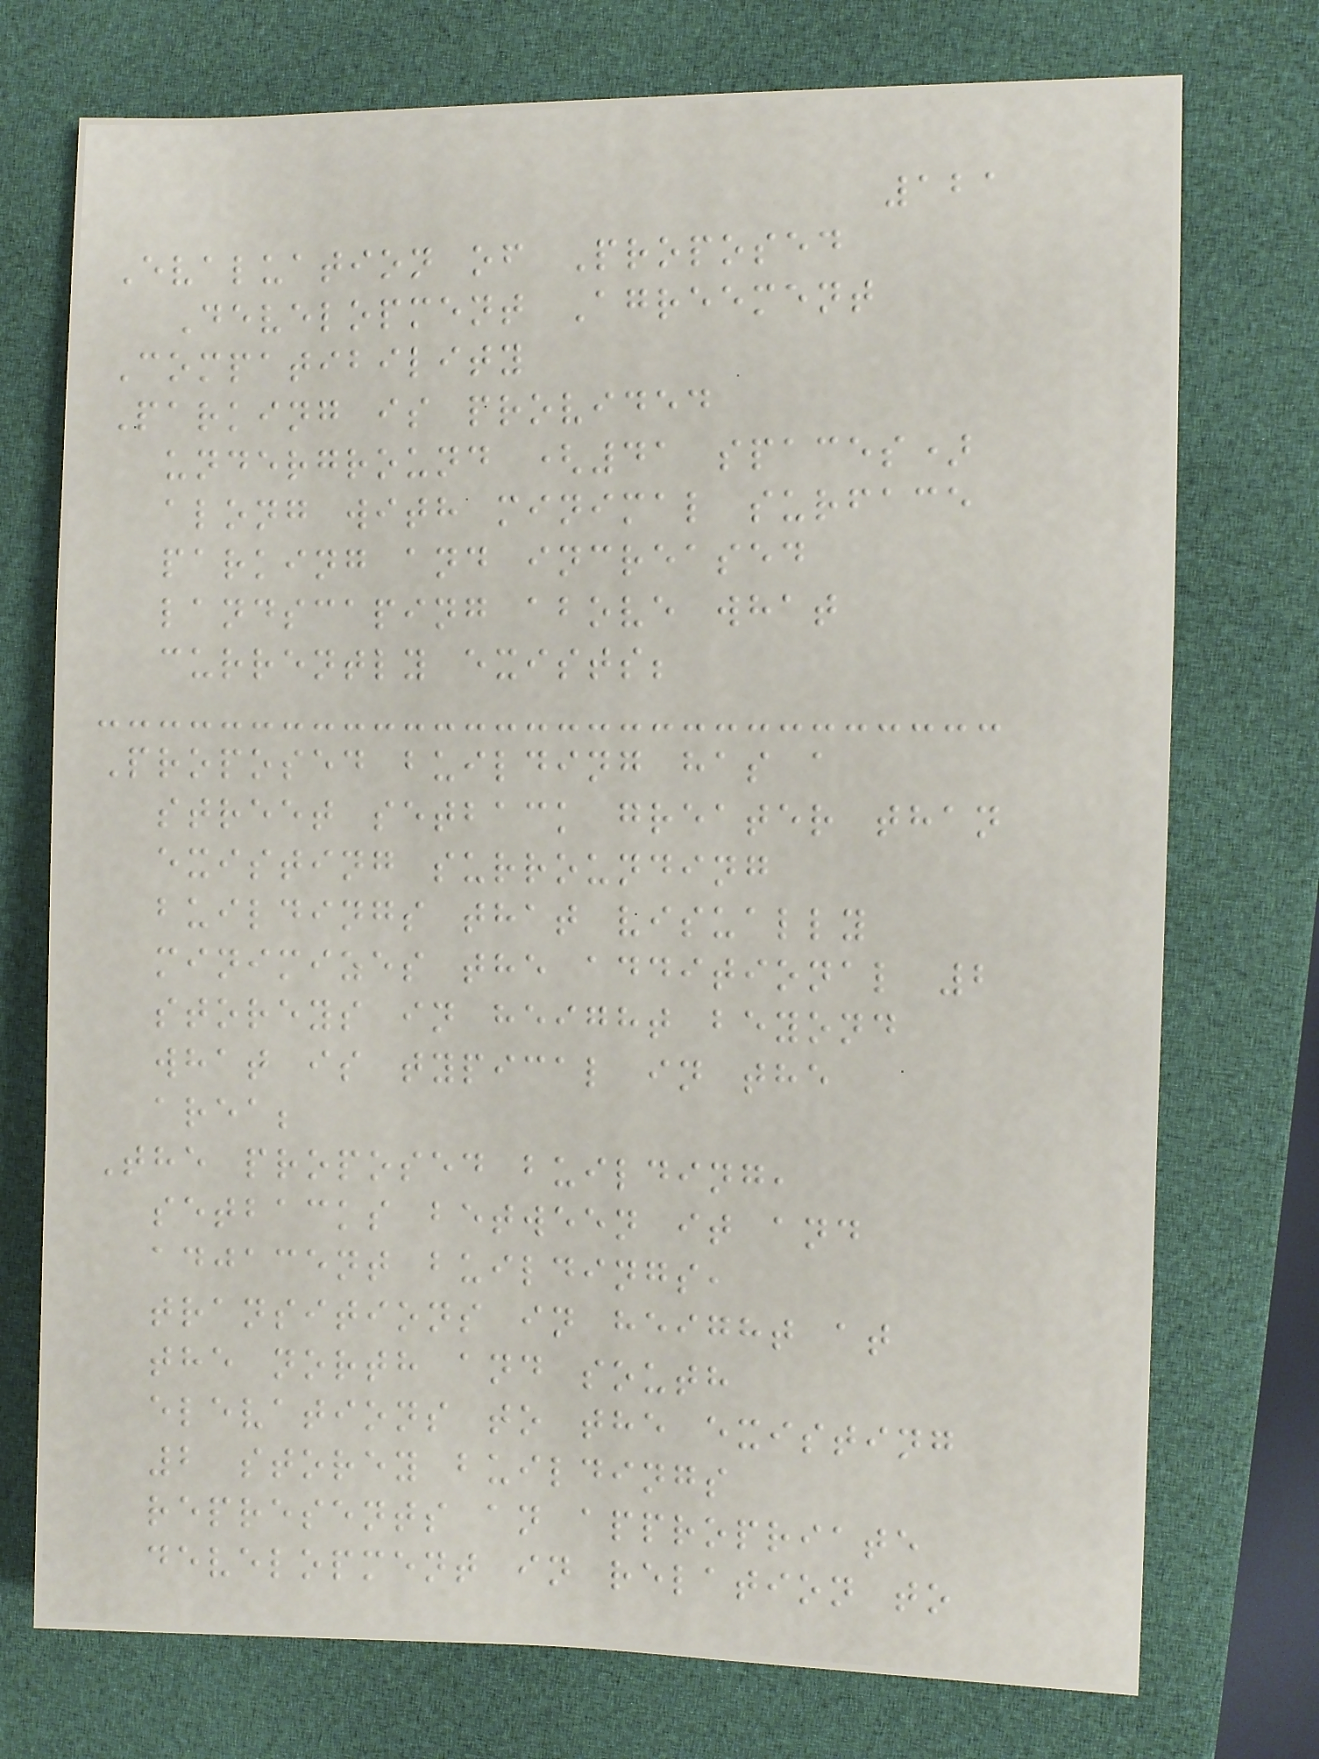121
Evaluation of Proposed
Development Agreement
Compatibility
Parking is provided
underground (41 spaces)
along with minimal surface
parking and increased
landscaping above what
currently exists;
Proposed building has a
street setback greater than
existing surrounding
buildings that visually
minimizes the additional 2
storeys in height beyond
what is typical in the
area;
The proposed building,
setbacks between it and
adjacent buildings,
transitions in height at
the north and south
elevations to the existing
2 storey buildings
represents an appropriate
development in relation to
